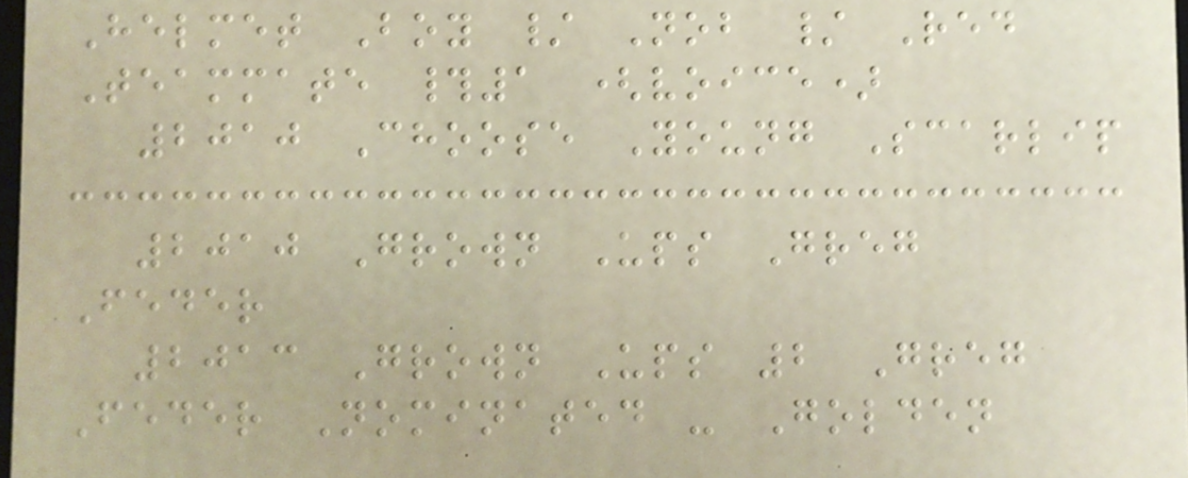Helmet Boy / Nob / Red
Teammate #1 (voice)
2010 Choose Young Scarlip
2010 Grown Ups Greg
Feder
2013 Grown Ups 2 Greg
Feder Nominated - Golden
